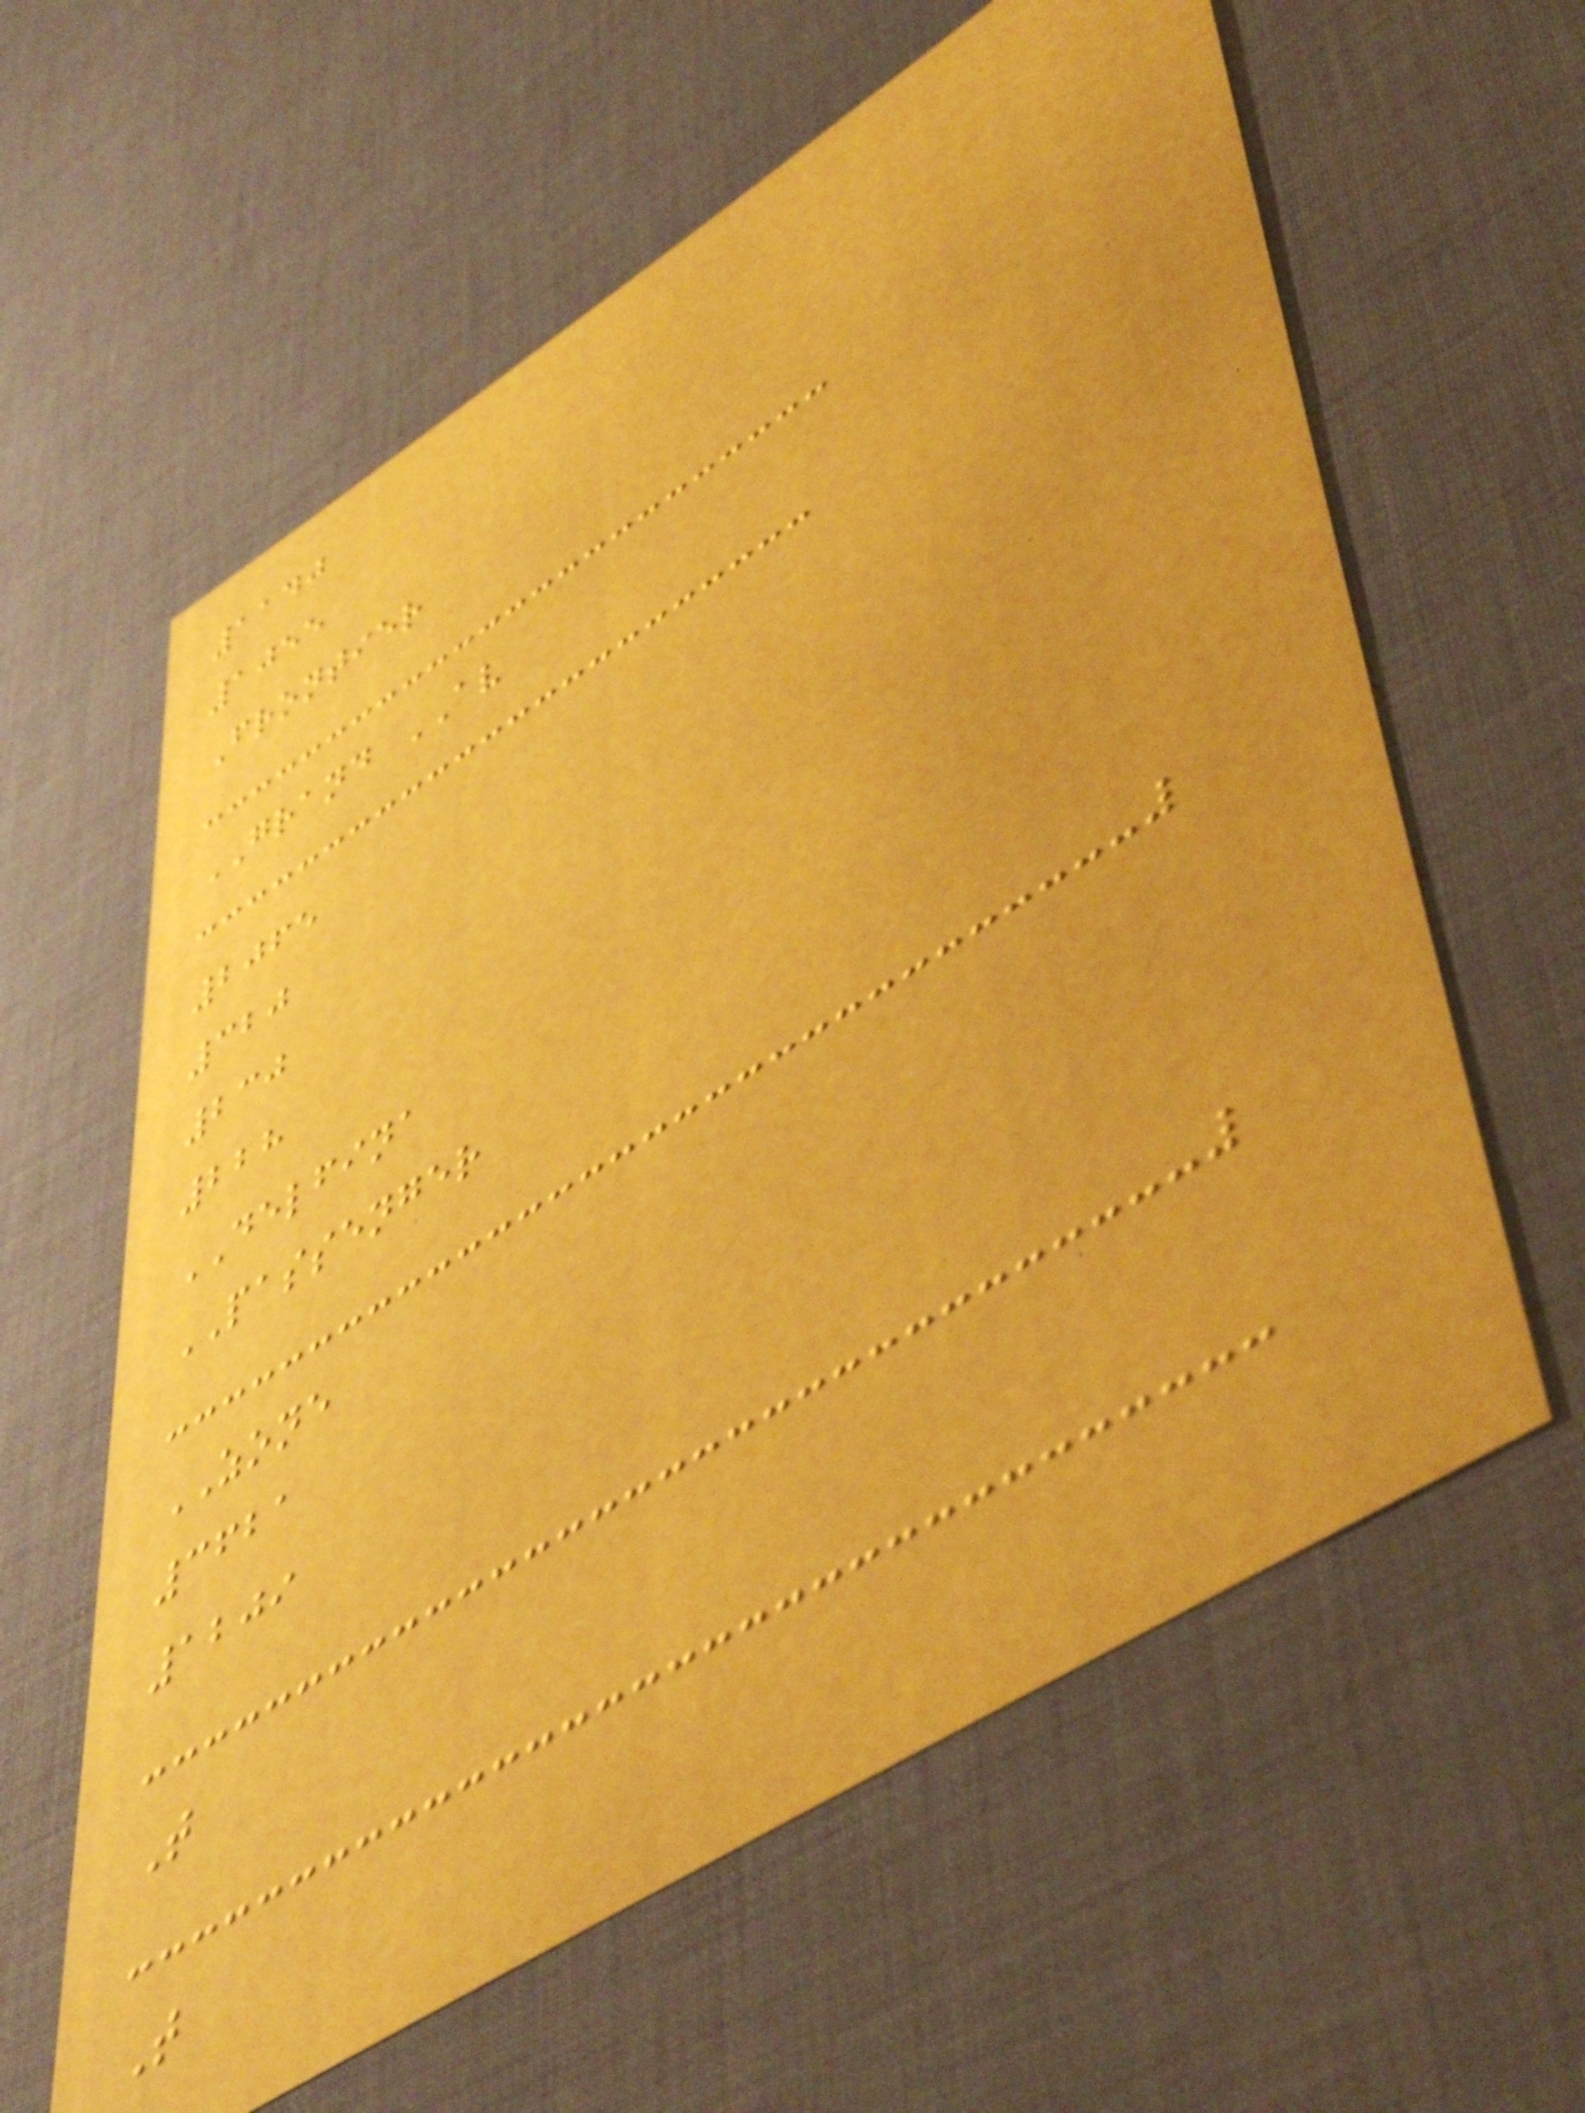1140
1055
Frontier
GRAND AV
2065
320
230
228
DELFINA
PASSENGER
ZONE
3621
1209
T
T
